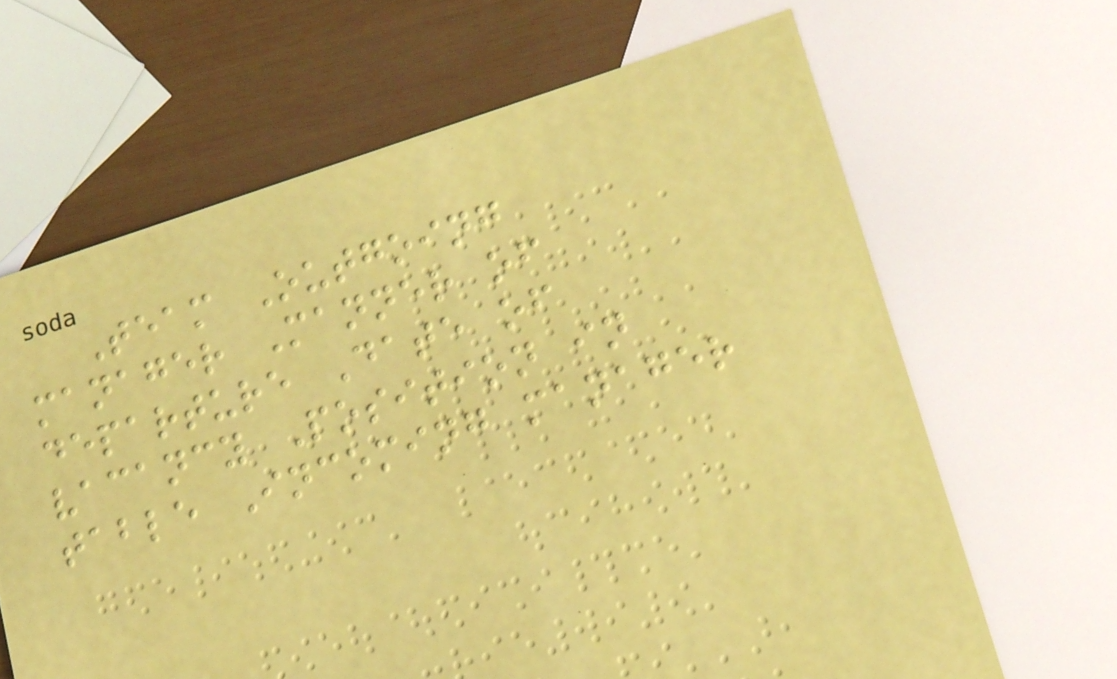Team Outgoing
manager Manner of
departure Date of
vacancy Position in
table Incoming manager
